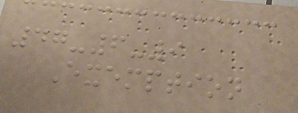47-6-9
Exemption
